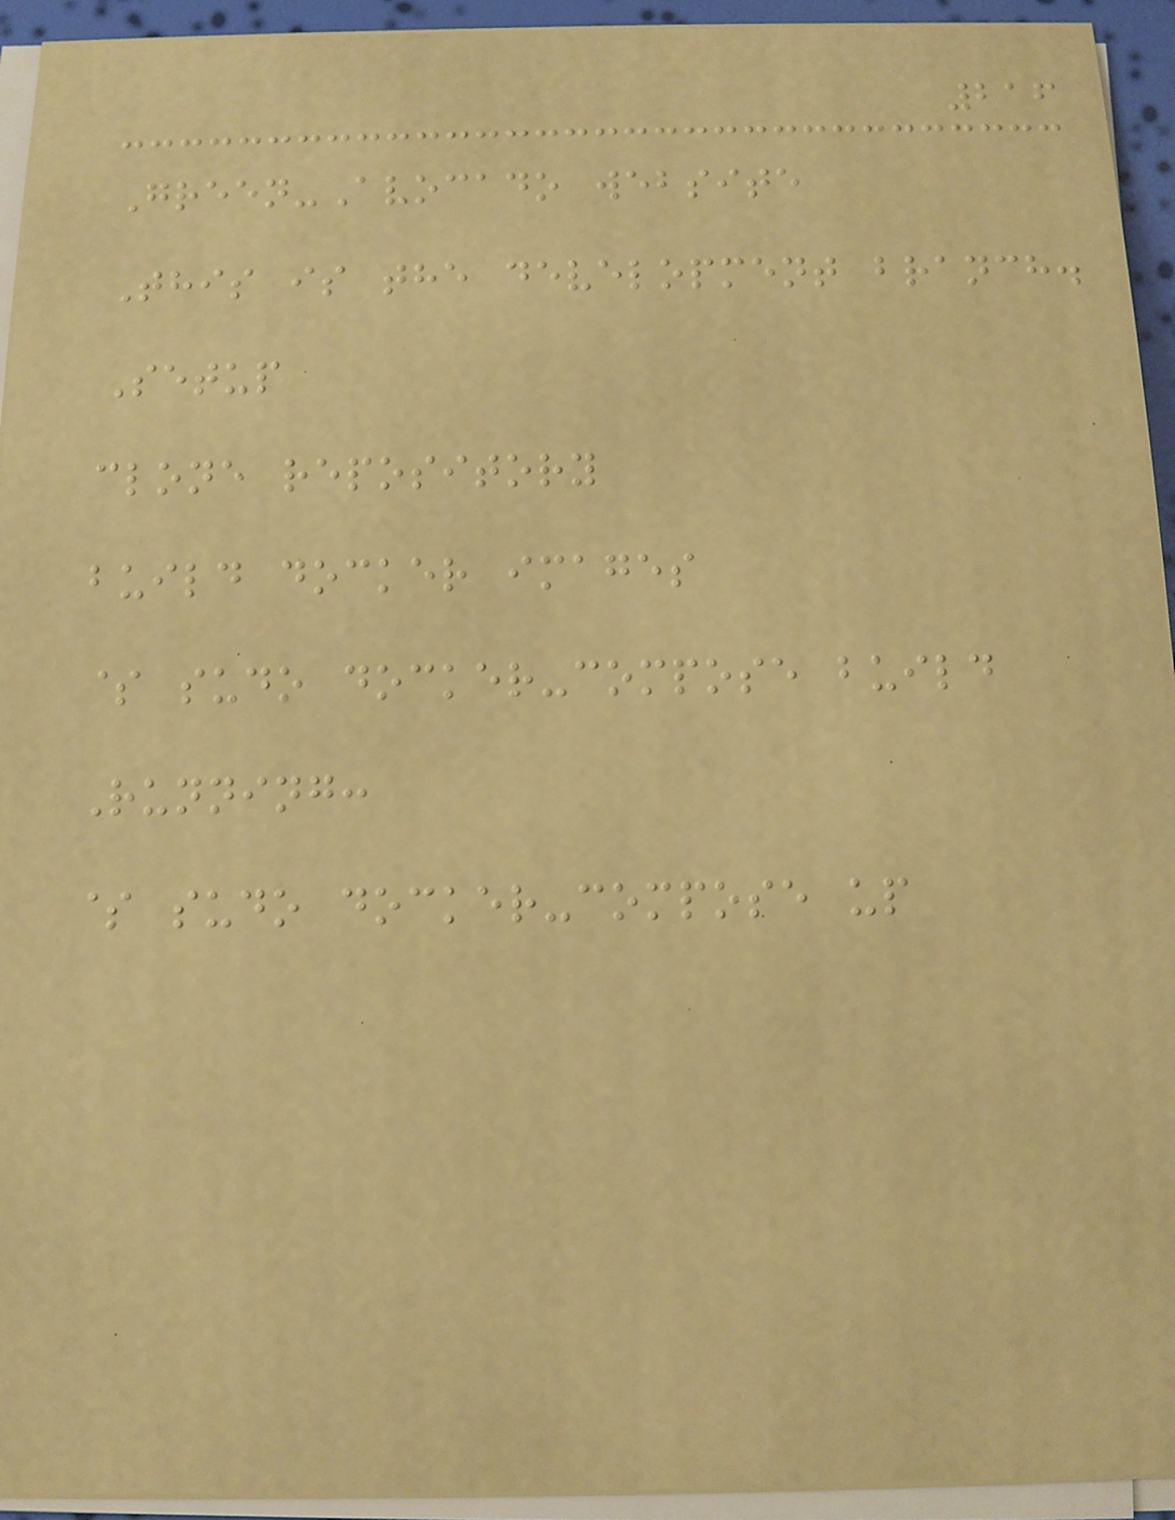216
Green-Avocado website
This is the development branch.
Setup
clone repository
build docker images
$ sudo docker-compose build
Running:
$ sudo docker-compose up
